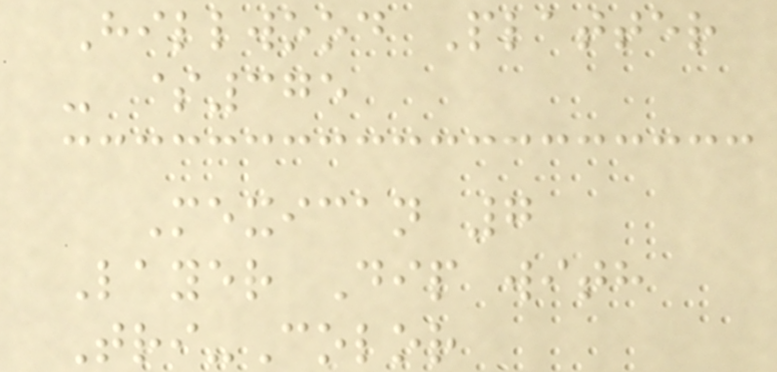Hillwood Platter
- $375
Mexican 7
Layer Dip with
Tri-Color
